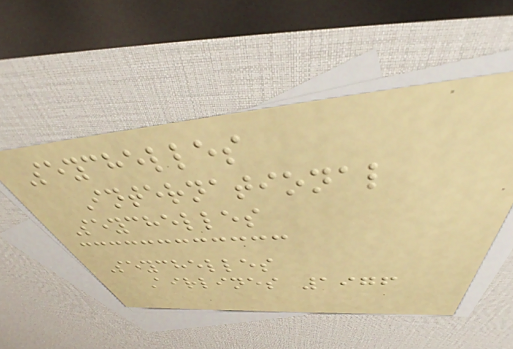Seychelles
International
Seychelles
Seychelles
Airlines 1976
